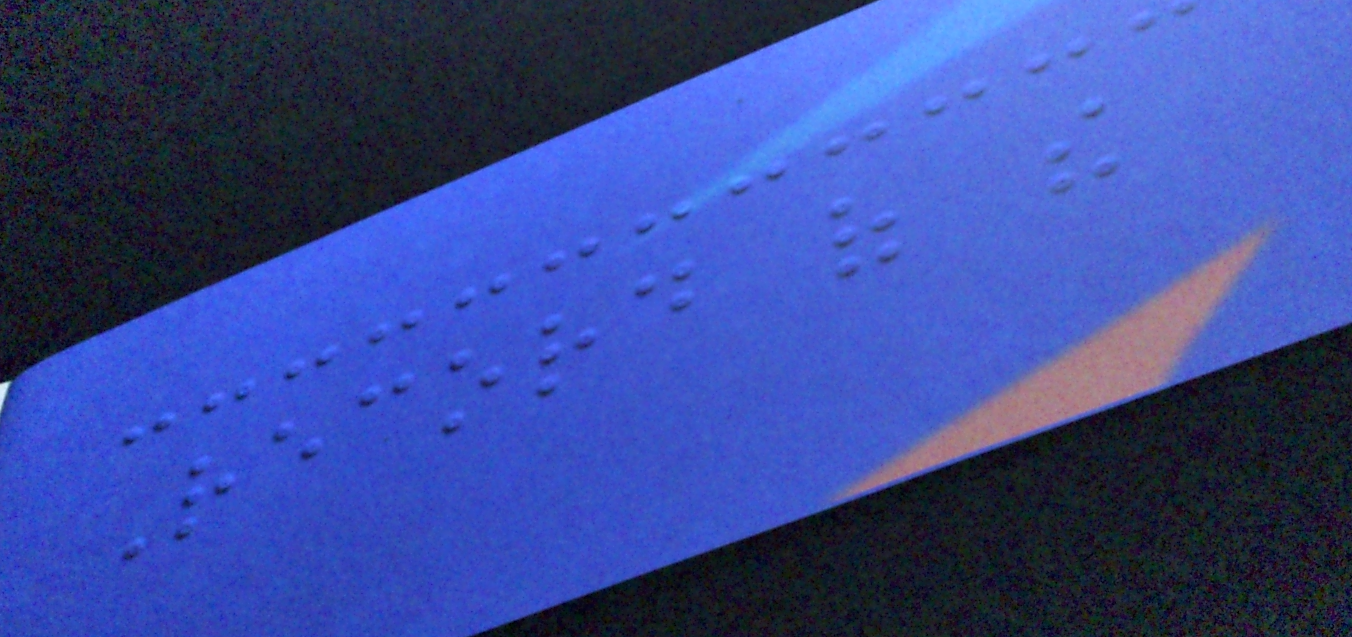Record of the
